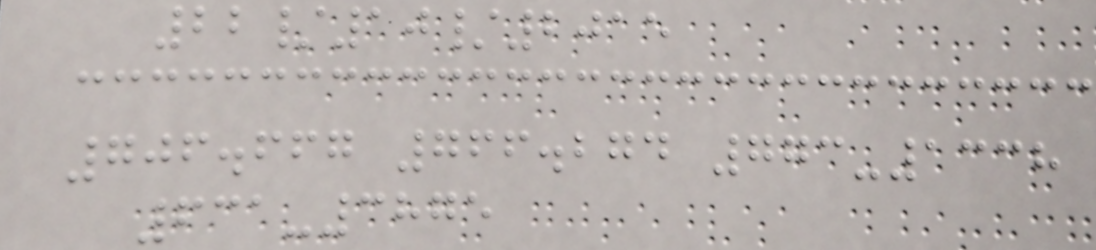22/10/2015
706.667 766.274 773-1338
631-3875
